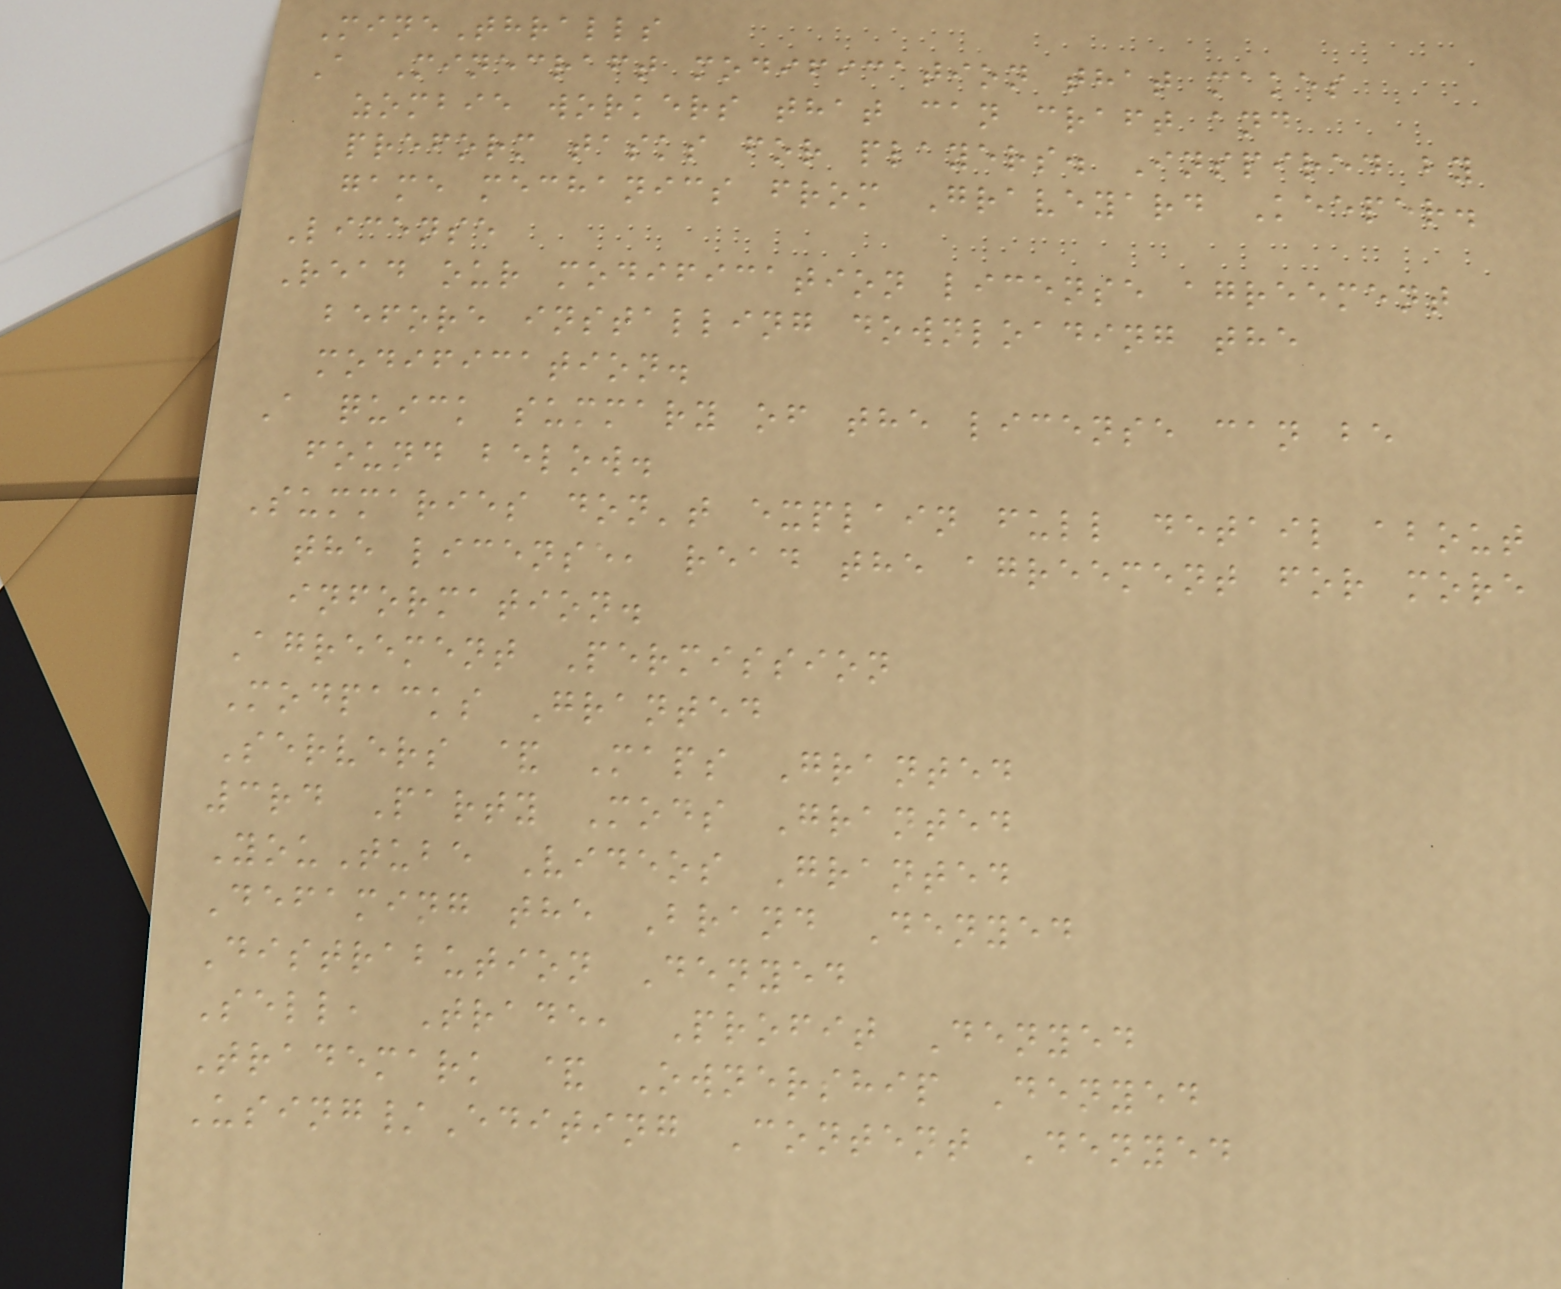MineThralls
A Minecraft modification that makes
zombie workers that can craft and
preform tasks for players. Inspired by
game mechanics from Graveyard Keeper.
License
Read our modification license agreement
before installing downloading the
modification.
A quick summary of the license can be
found below.
Summaries don't explain full detail about
the license, read the agreement for more
information.
Agreement Permission
Modpacks Granted
Servers & Maps Granted
3rd Party Mods Granted
YouTube Videos Granted
Defaming the Brand Denyed
Distrabution Denyed
Sell, Trade, Profit Denyed
Trademark & Ownership Denyed
Using/Editing Content Denyed
